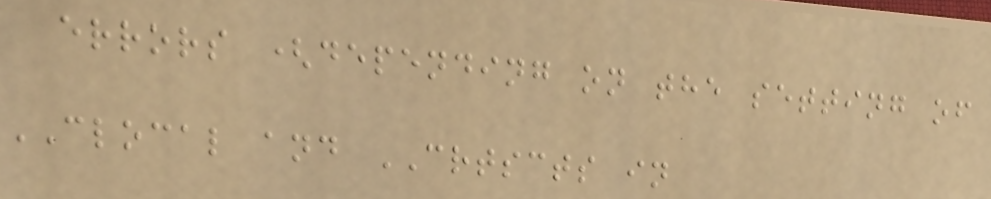errors (depending on the setting of
CLOCAL and CRTSCTS in
